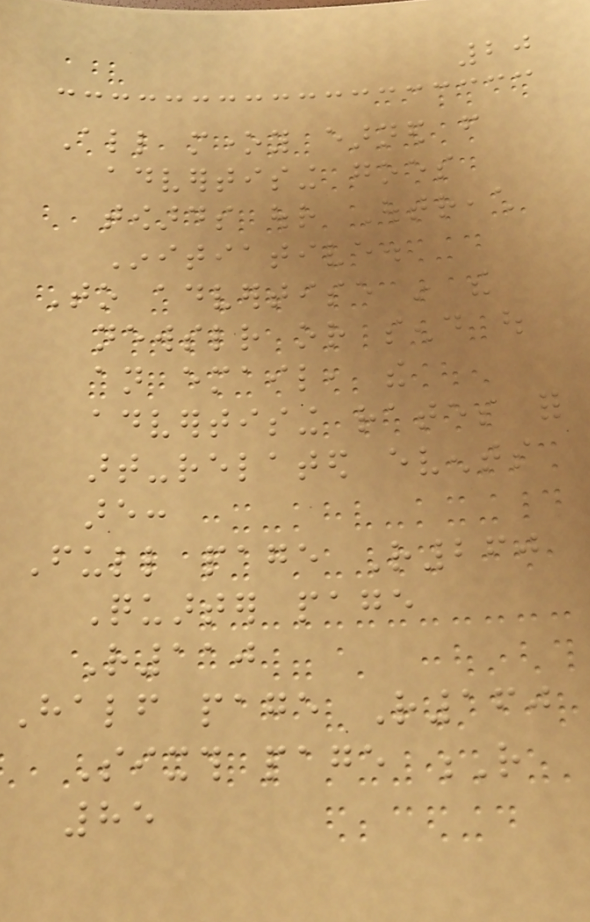20
All money earned from
advertising goes
towards our Outreach
Initiative.
To advertise in the
newsletter or send out
an email, the
advertising rates for
art-related events
are:
Full page R260
Quarter page
R110
Half page R160
Sixth page R
85
